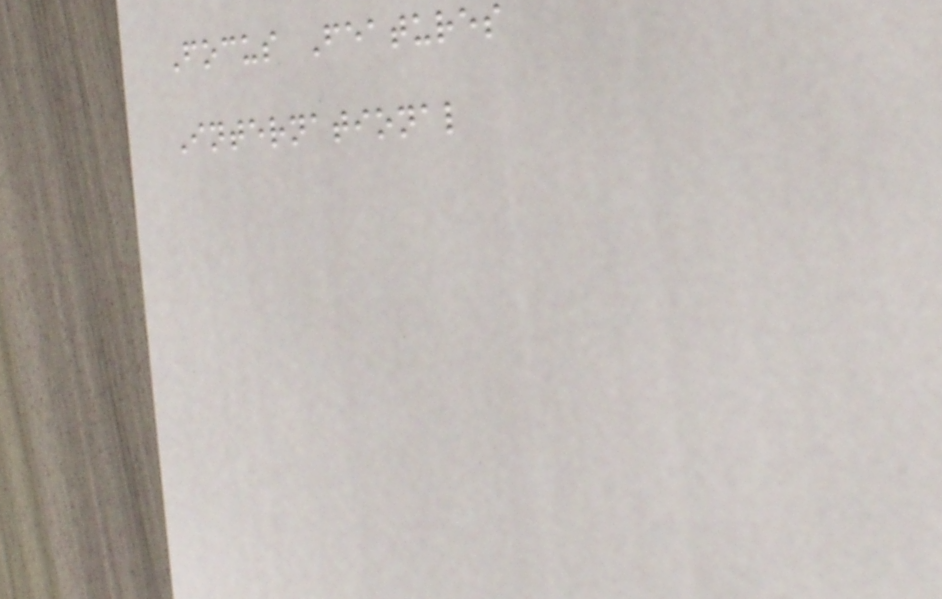Focus Features
International
